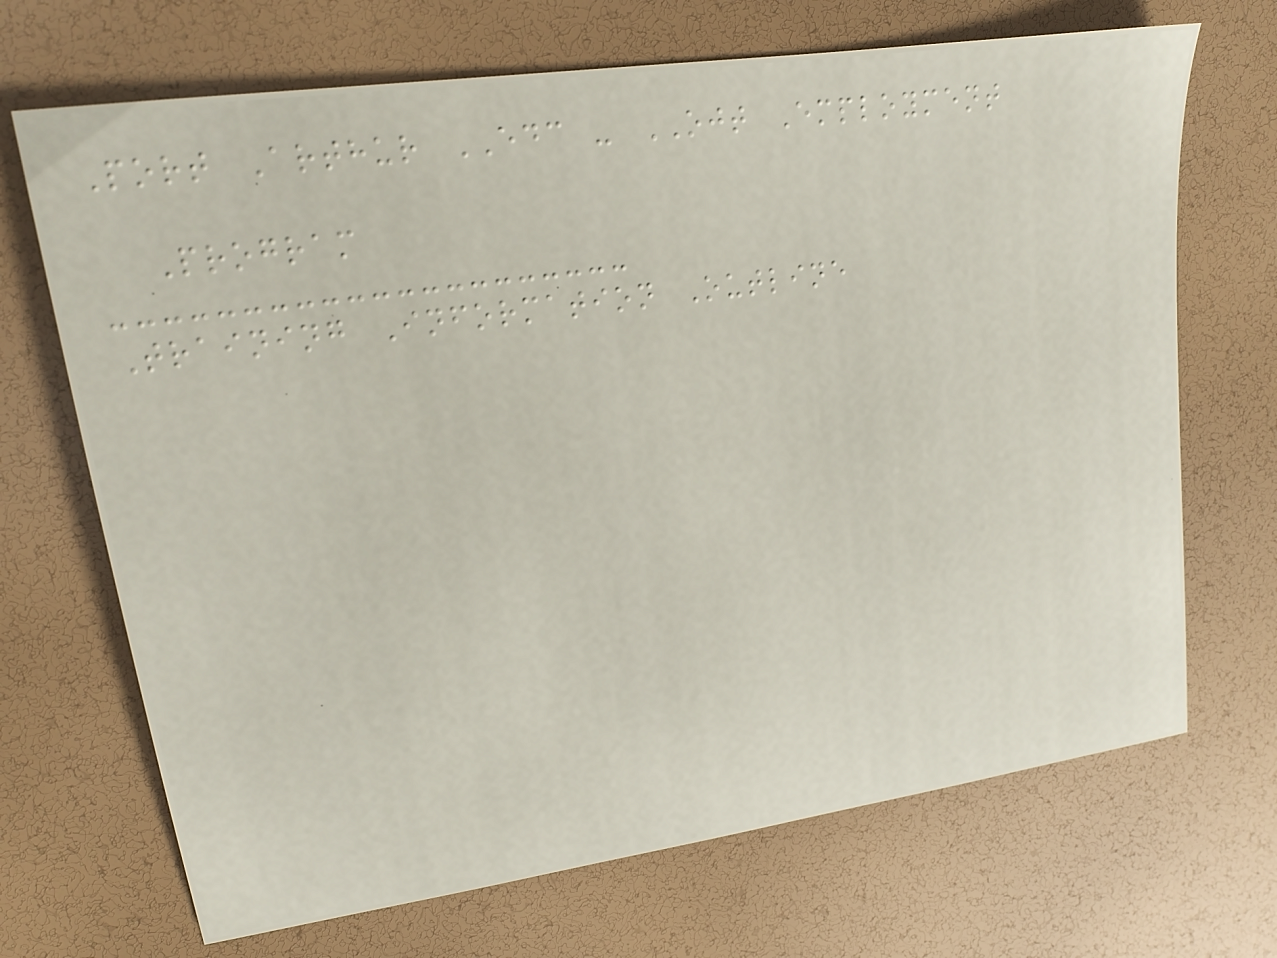Port Arthur EDC - OJT Employment
Program
Training Information Outline
